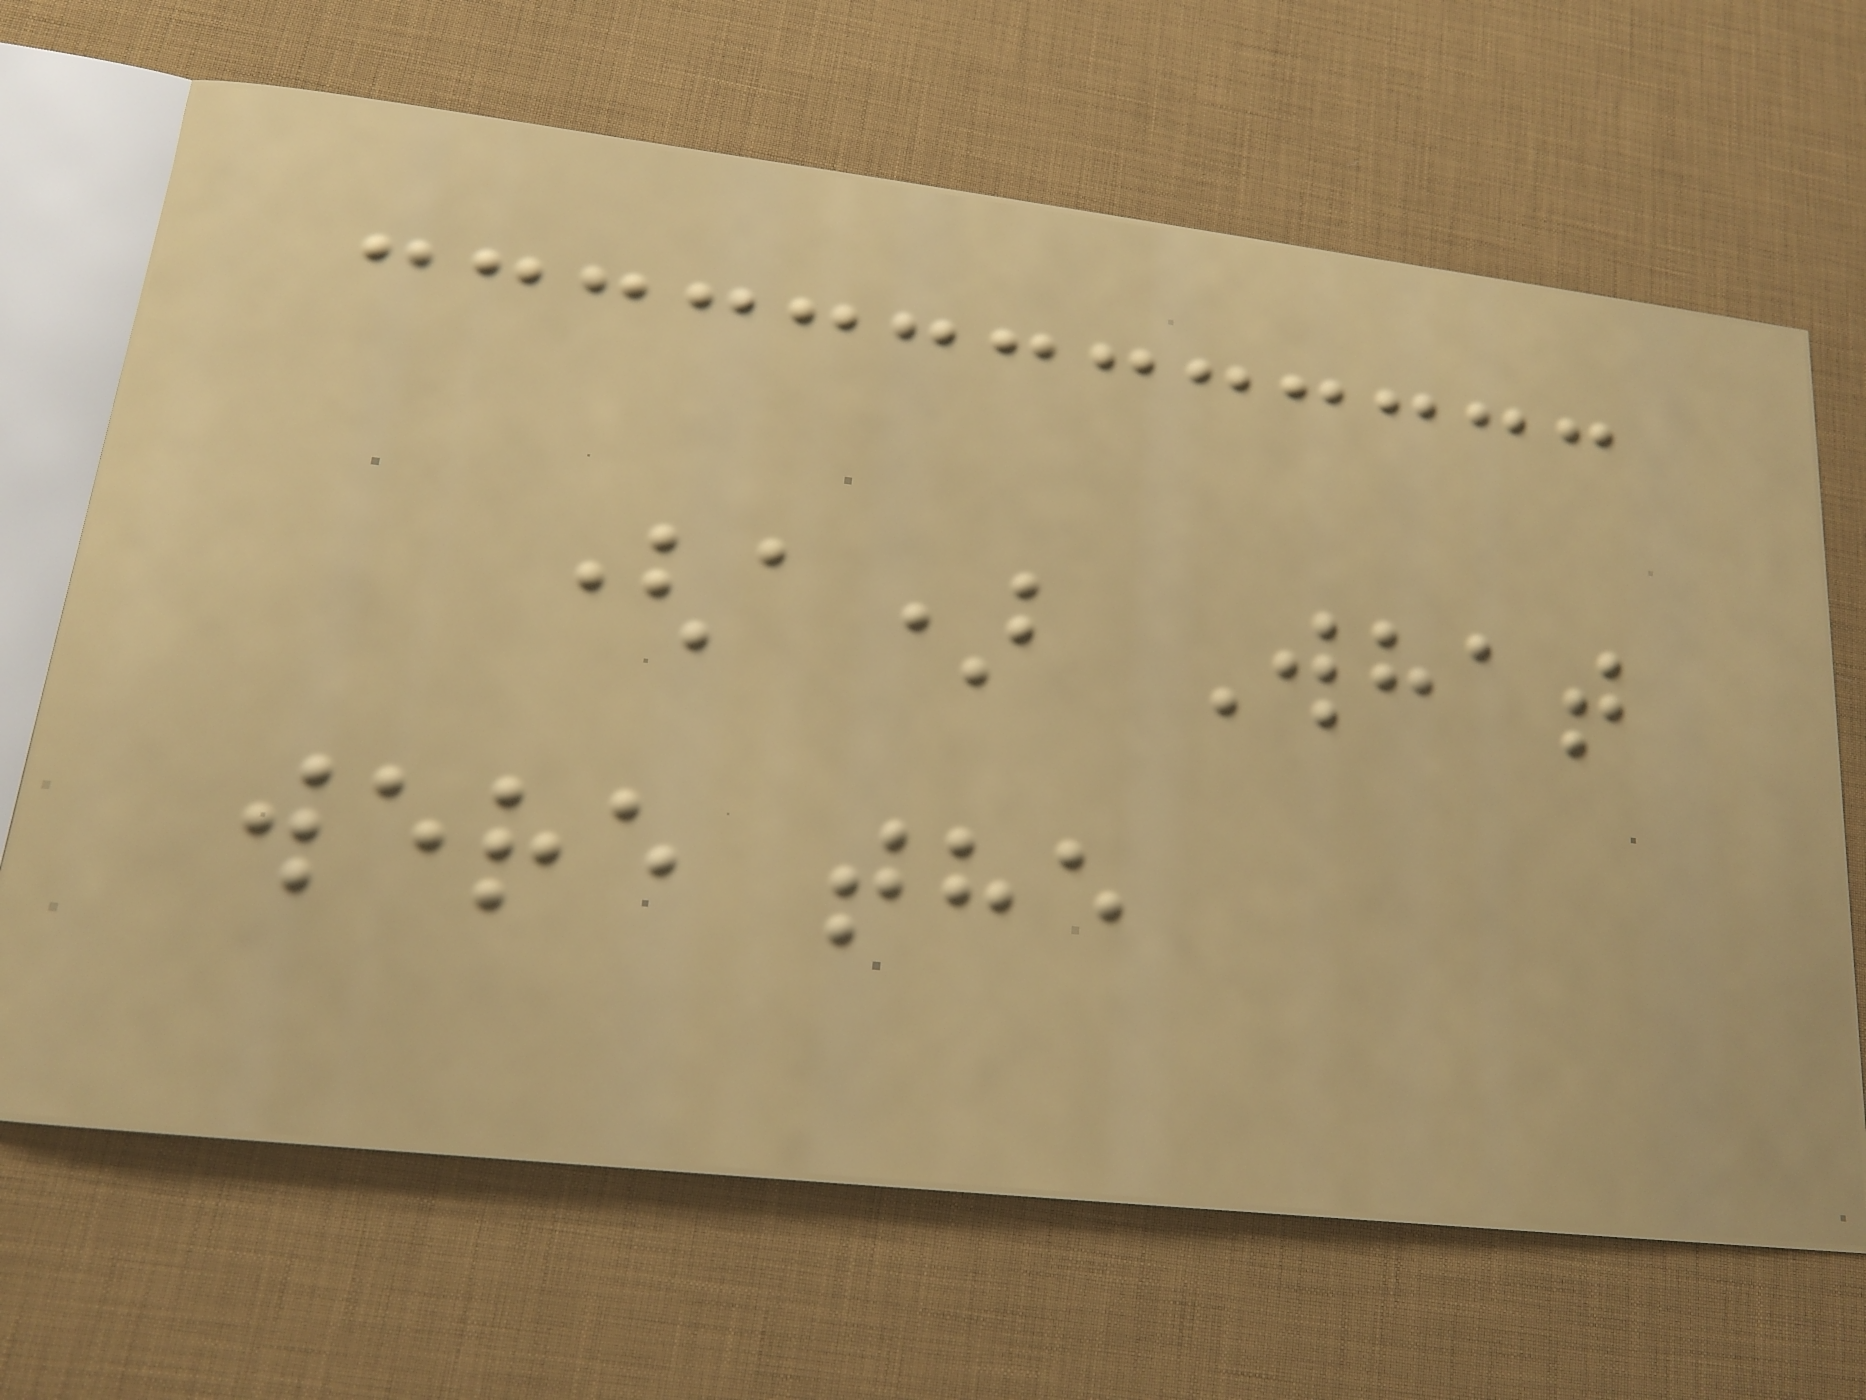(a) What
were the
